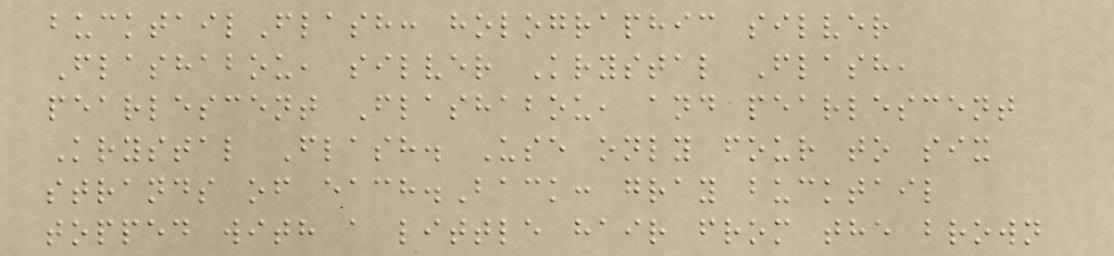bucktailFlash: holographic silver
Flashabou, silver Krystal Flash,
pearlescent Flashabou, and pearlescent
Krystal Flash. Use only four to six
strands of each.Back: gray bucktail
topped with a little hair from the brown
